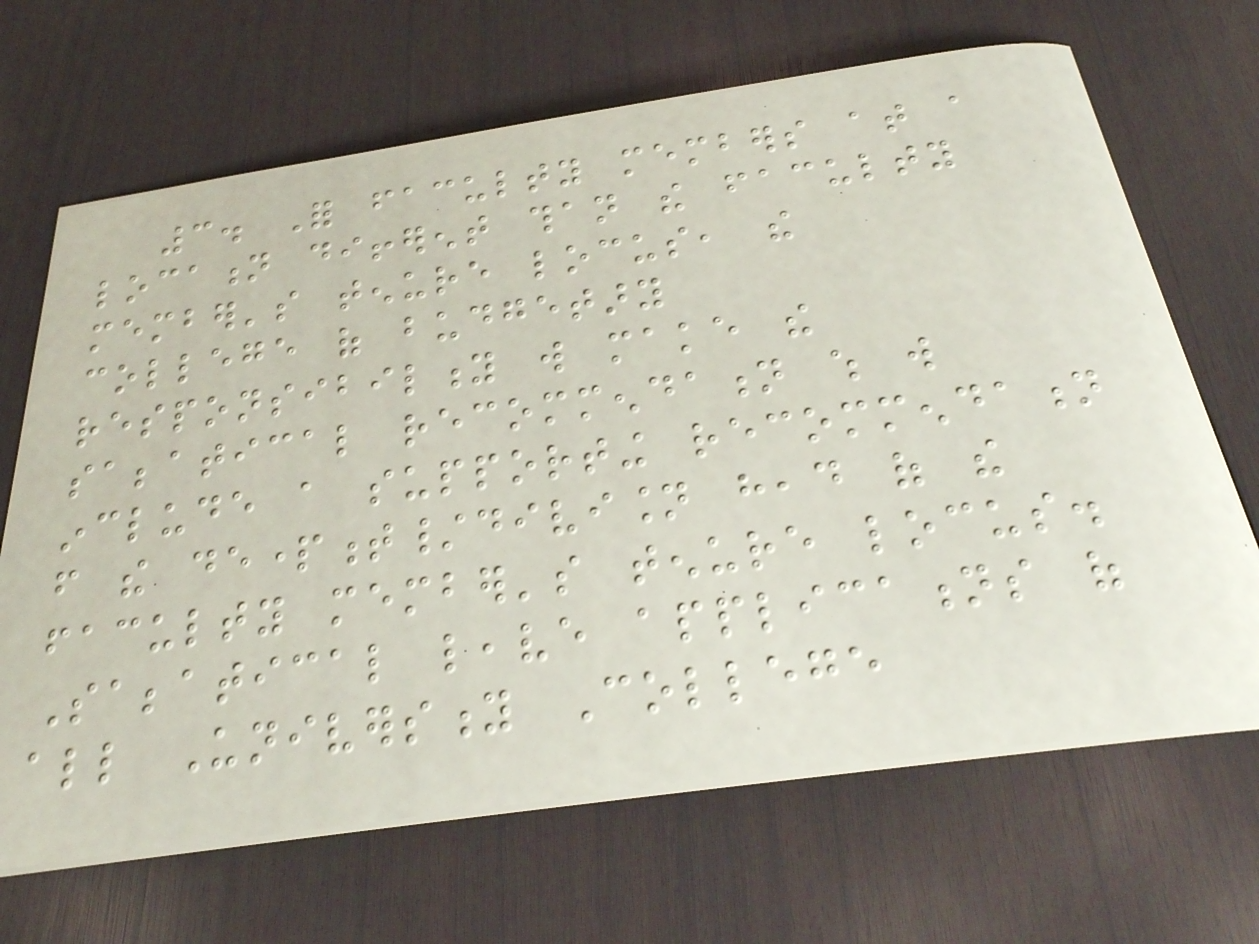3. For faculty members at a
location different than the faculty
member's tenure locus, the
college of budgetary
responsibility will make the
sabbatical recommendation which will
include a supporting recommendation
from the department/division head of the
faculty member's tenure locus.
Sabbatical leave applications of
all University College
